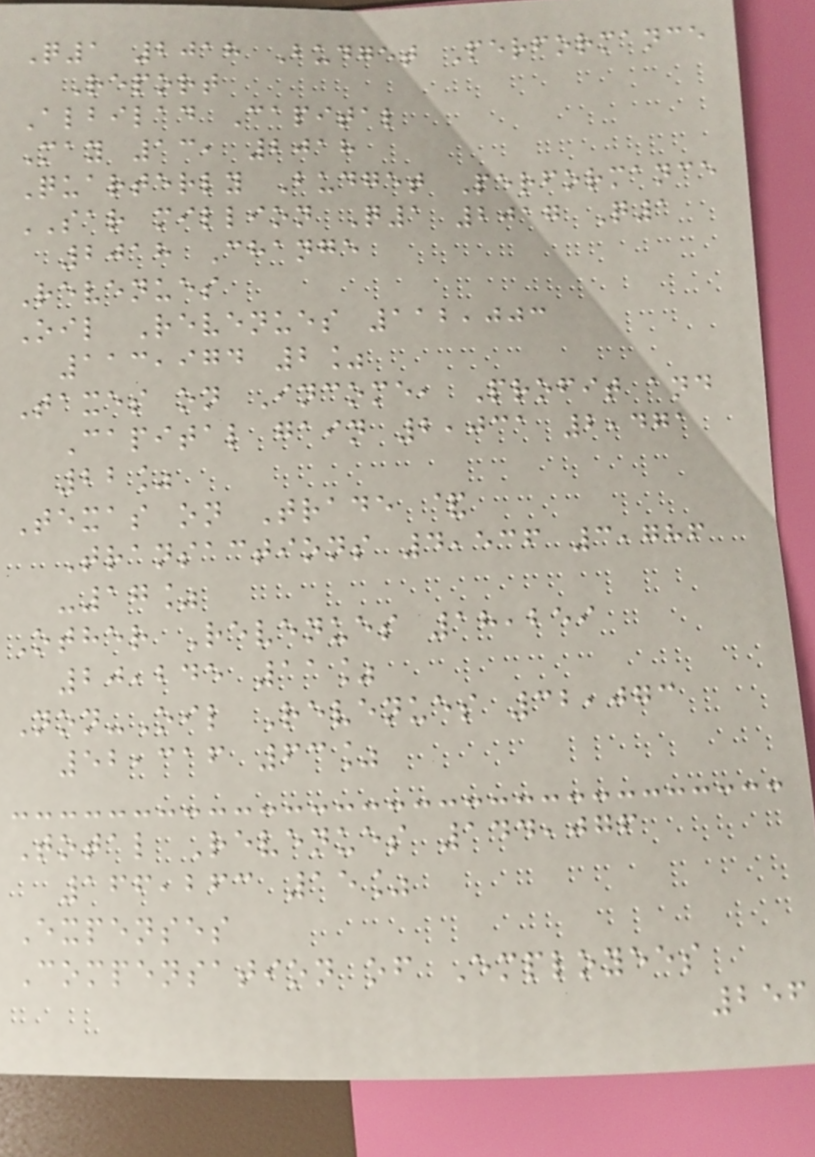Q1 2018 Budget Performance
Report
Albilad Capital
May 13, 2018
Quarterly Budget Performance
SAR million Q1 2017 Q1
2018 Change
Revenues
Oil Revenues 112,003
113,974 2%
Taxes on Income, Profit and
Capital gain 2,031 2,471
22%
Texas on Trade &
Transactions 4,536 3,786
-17%
Other Revenues 18,259
20,245 11%
Non-Oil Revenues 32,073
52,316 63%
Total Revenues 144,076
166,263 15%
Expenses
Compensation of Employees
256
